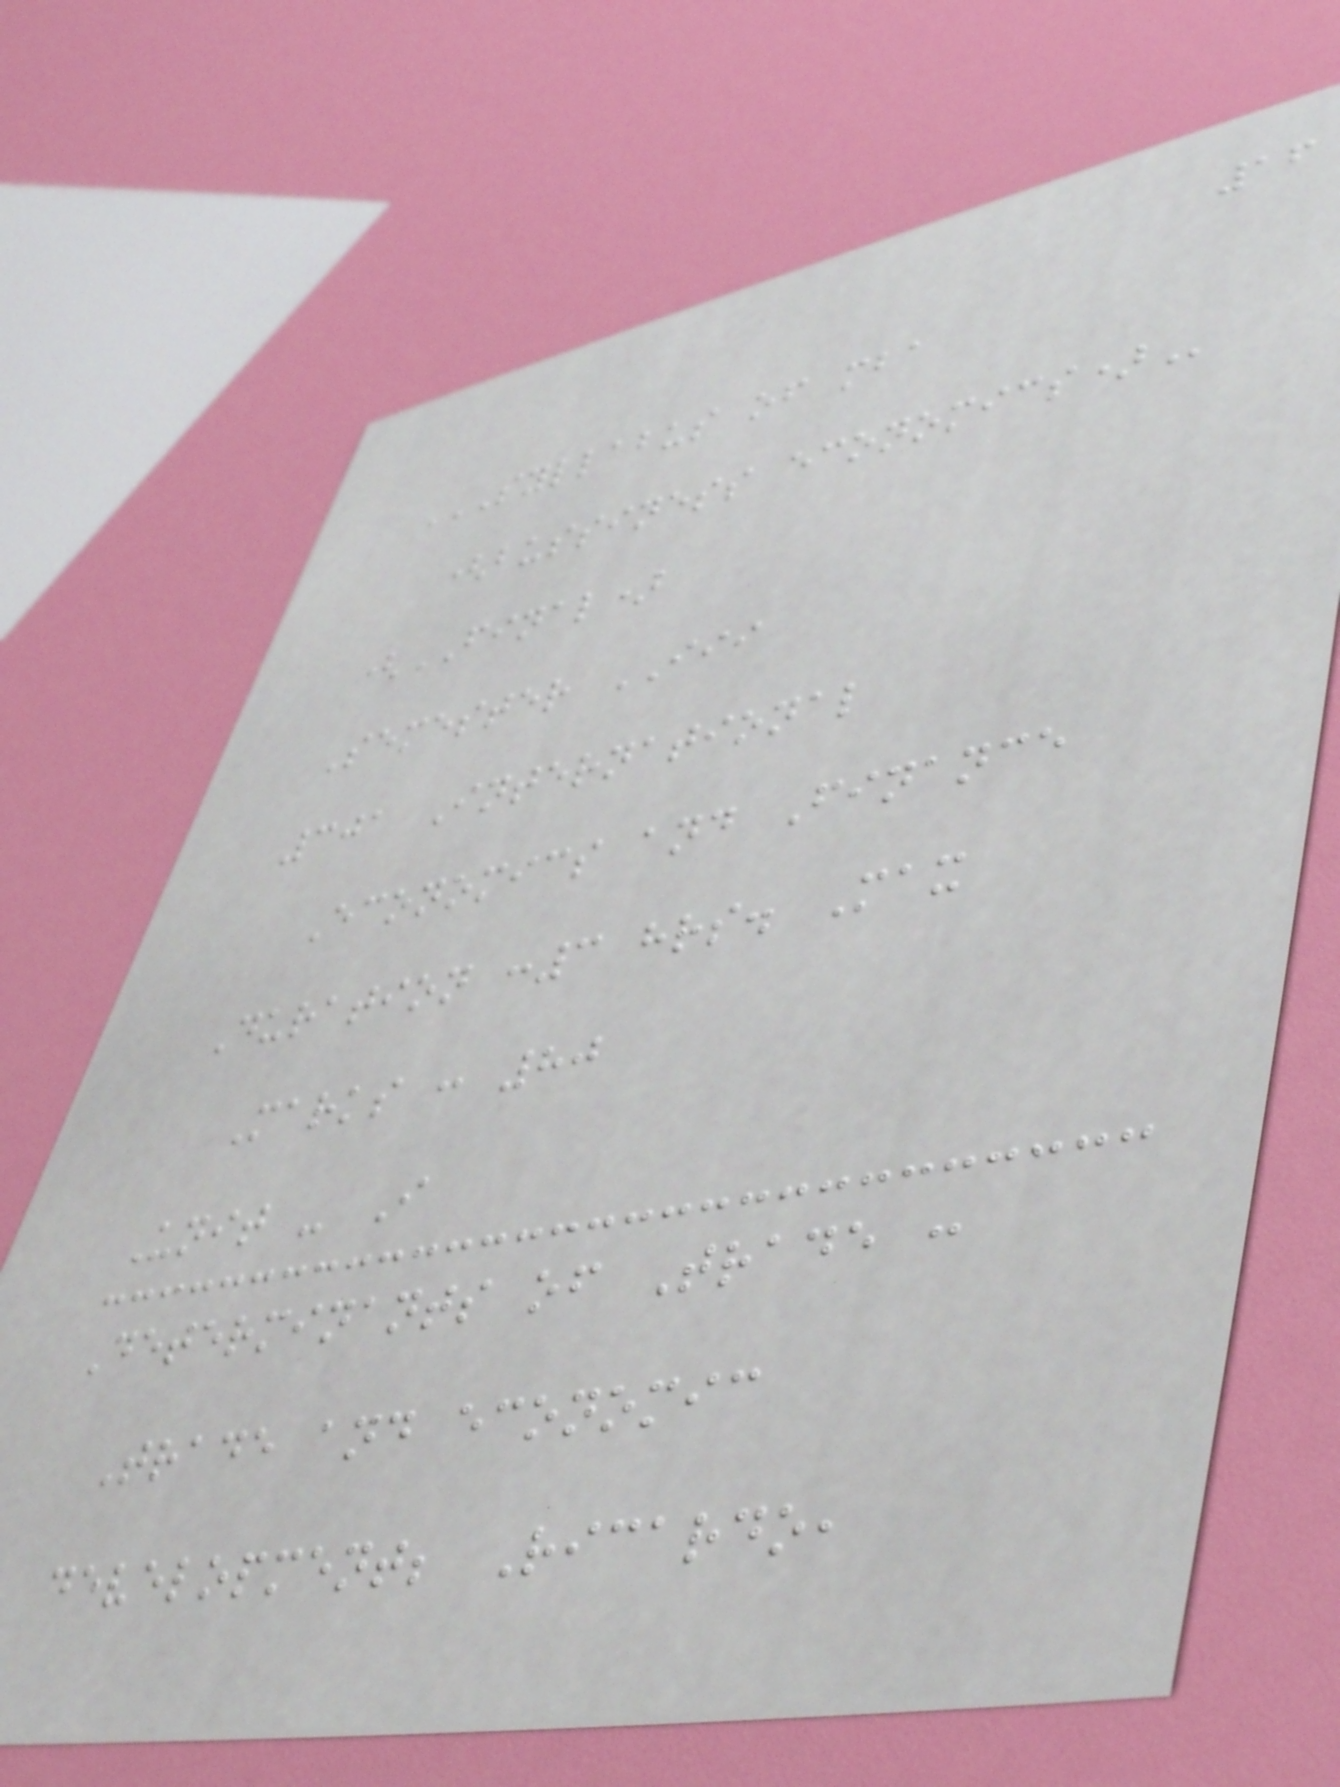16
SYLLABUS OF MBA
(BUSSINESS ECONOMICS)
(FINAL)
Semester III
301 International
Economics and Finance
Duration :3 hrs. Max
Marks : 80
Unit - I
Determinants of Trade :
Trade and economic
development; Ricardo,
